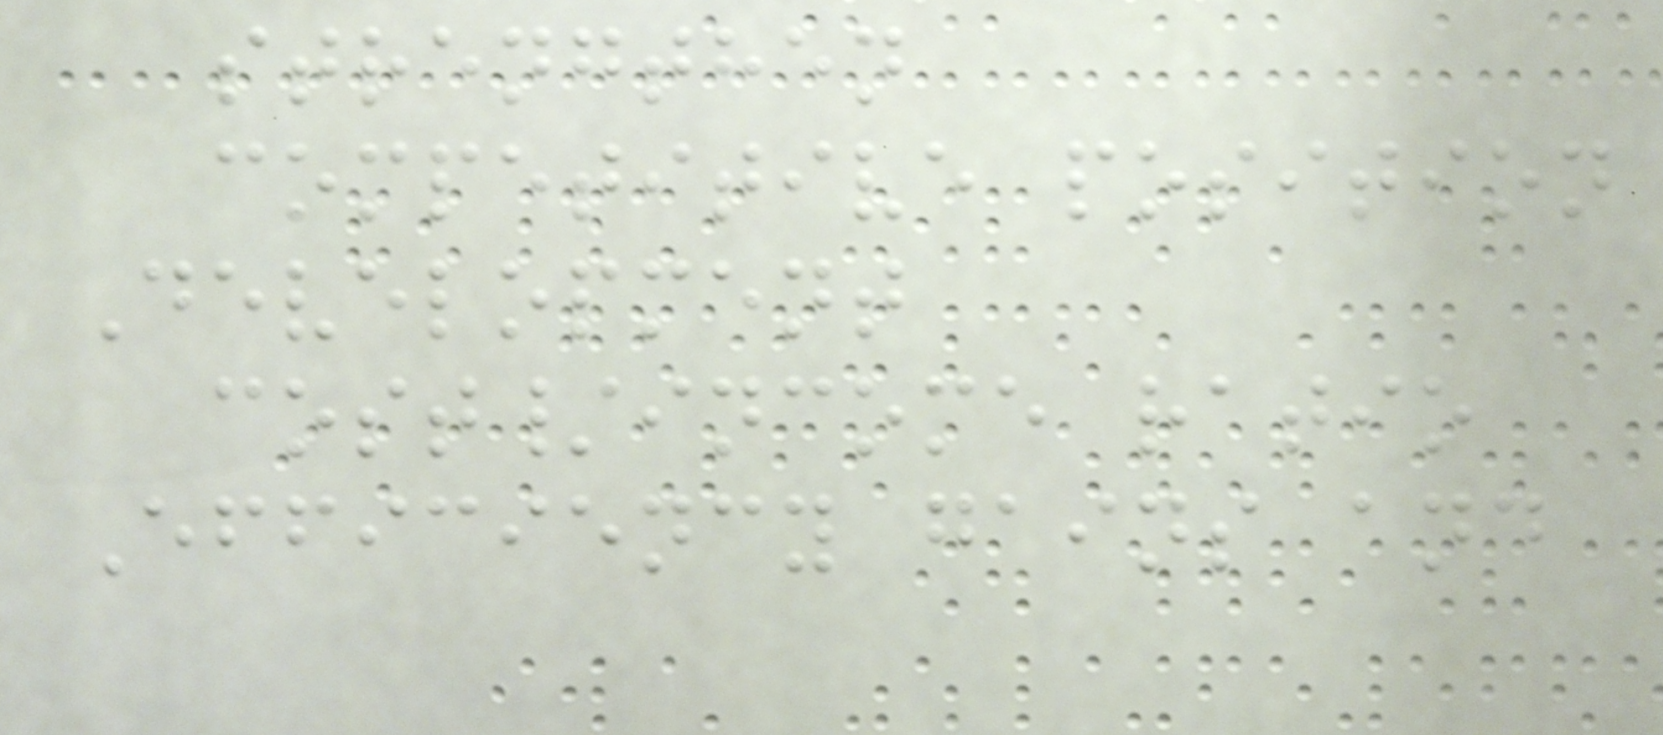strengthen
competitive position
Development
cost/income ratio
Efficiency gains and
